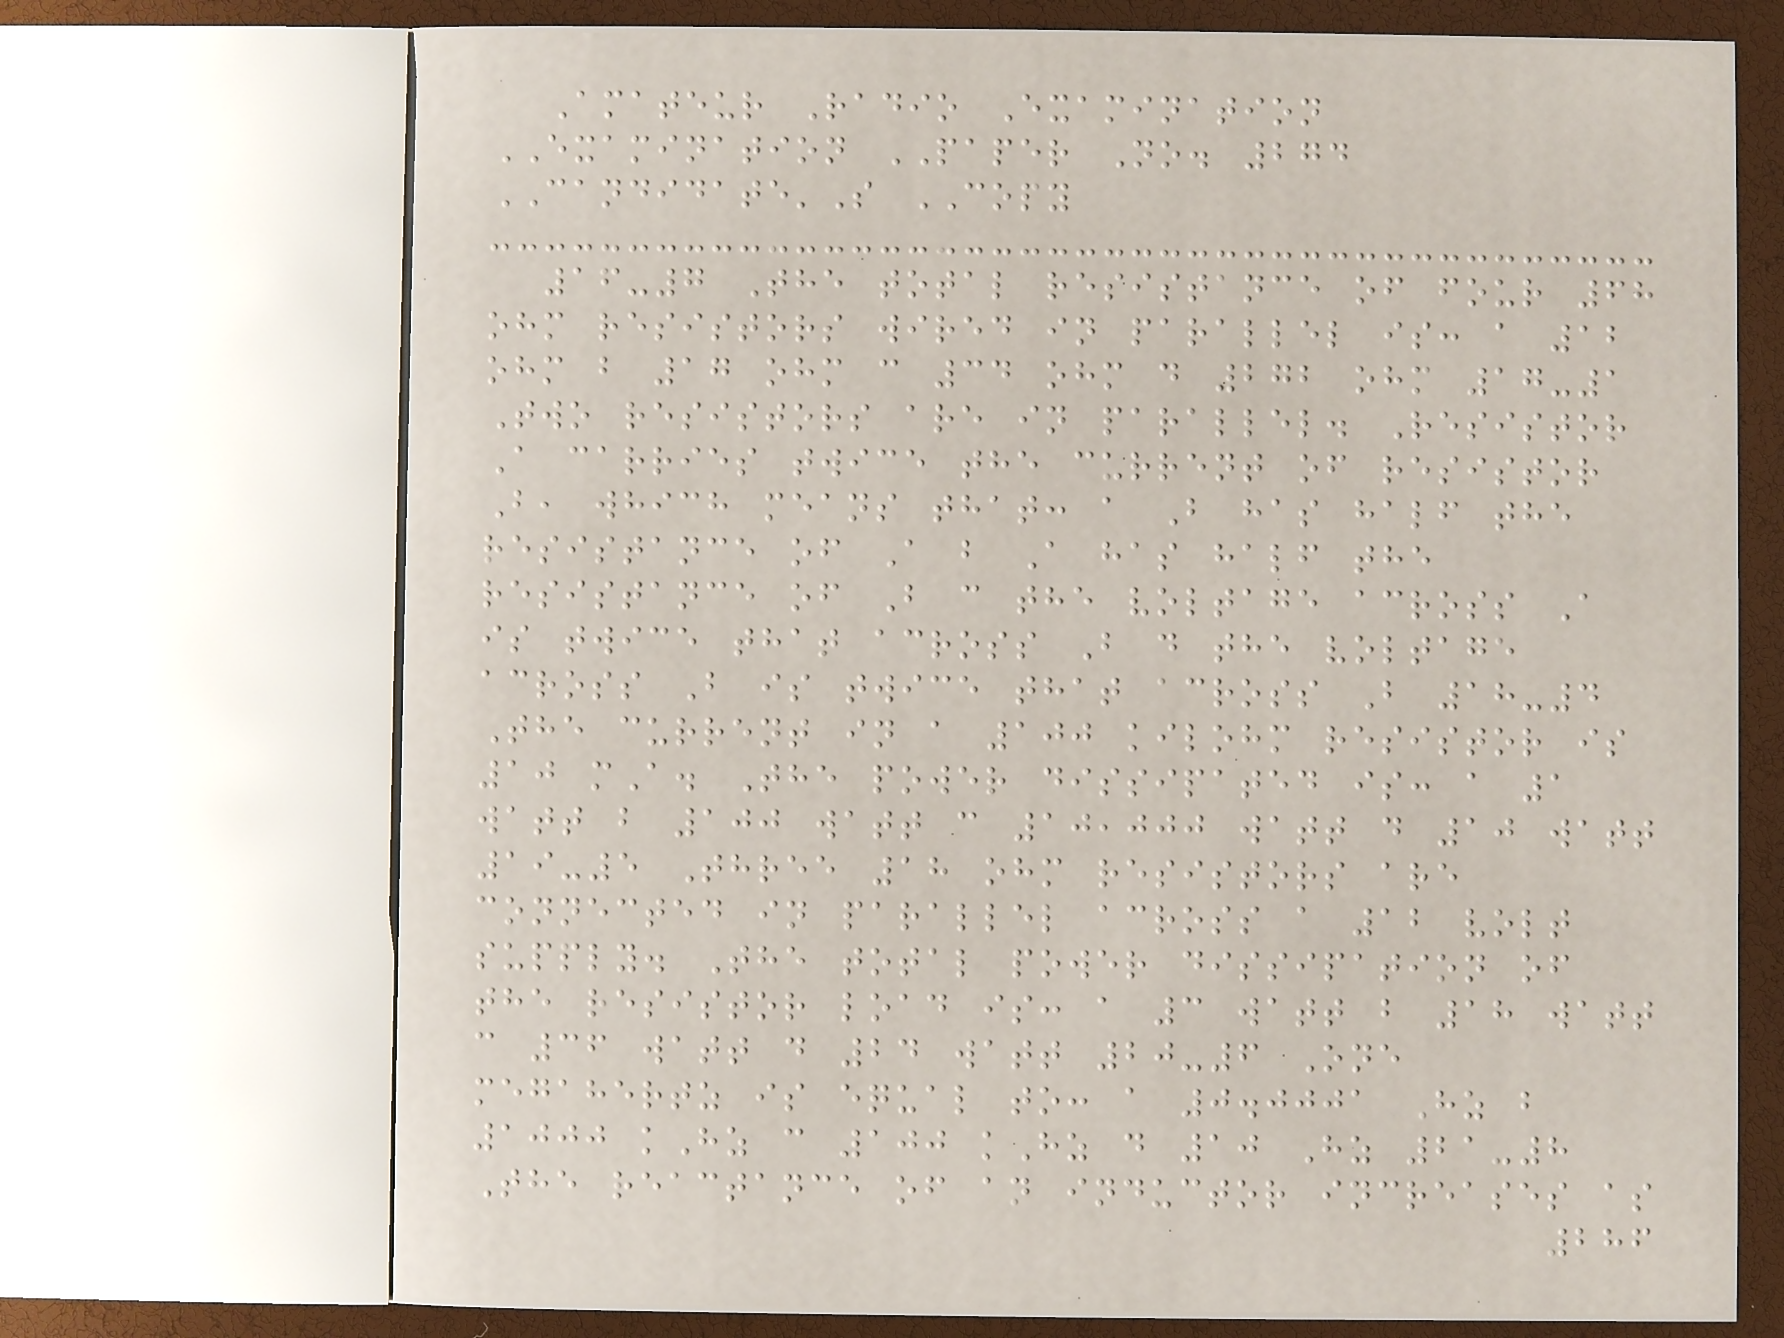Amateur Radio Examination
EXAMINATION PAPER No. 274
CANDIDATE'S COPY
16-7 The total resistance of four 68
ohm resistors wired in parallel is: a 12
ohm b 17 ohm c 34 ohm d 272 ohm 17-1
Two resistors are in parallel. Resistor
A carries twice the current of resistor
B, which means that: a B has half the
resistance of A b A has half the
resistance of B c the voltage across A
is twice that across B d the voltage
across B is twice that across B 18-4
The current in a 100 kilohm resistor is
10 mA. The power dissipated is: a 1
watt b 100 watt c 10,000 watt d 10 watt
19-5 Three 18 ohm resistors are
connected in parallel across a 12 volt
supply. The total power dissipation of
the resistor load is: a 3 watt b 18 watt
c 36 watt d 24 watt 20-6 One
megahertz is equal to: a 0.0001 Hz b
1000 kHz c 100 kHz d 10 Hz 21-8
The reactance of an inductor increases as
286
